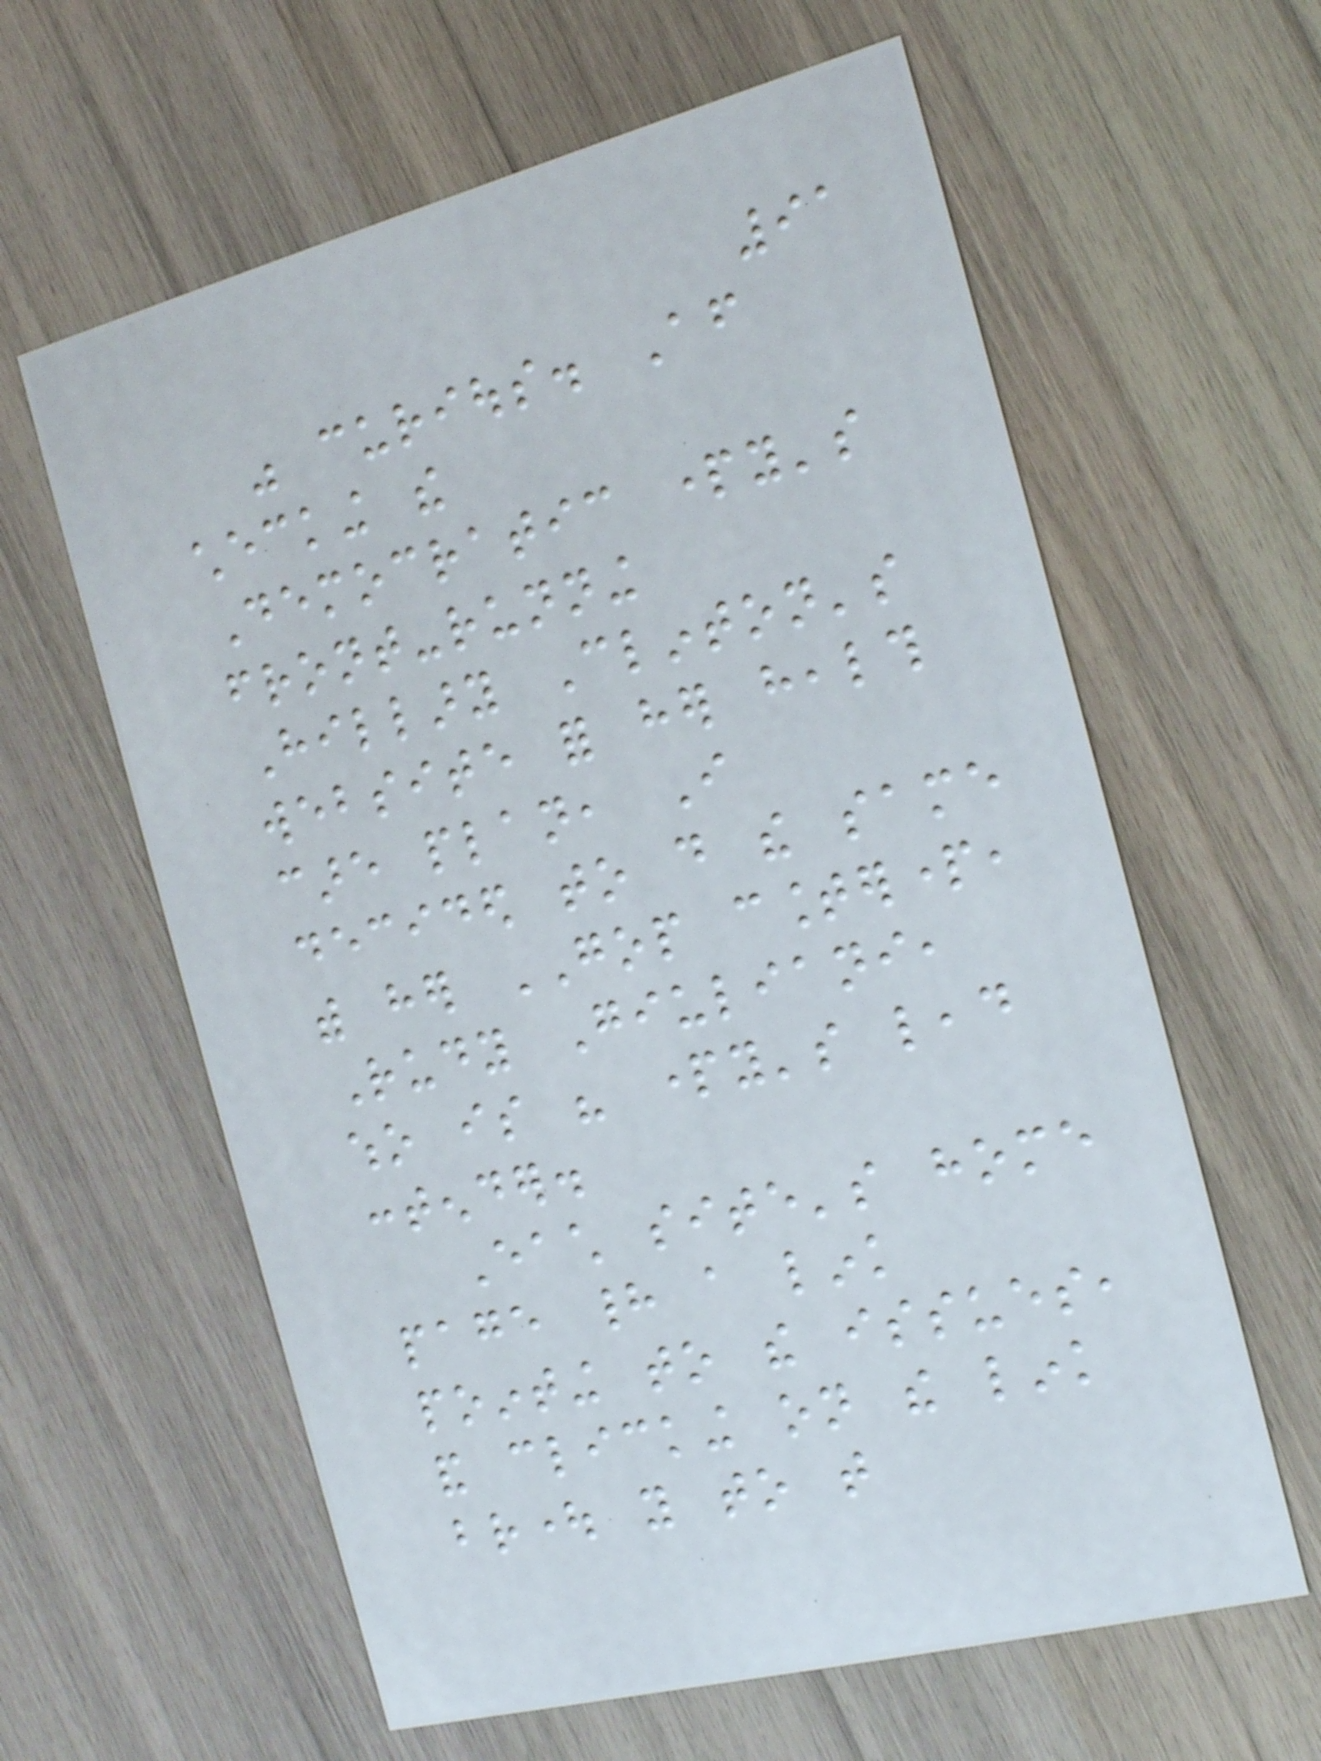91
was curious. After
checking the
Democratic party's
front-running
Hillary Clinton's
website for her health
care plan, I
decided to do the same
with her GOP counterpart,
Rudy Giuliani,
who is his party's lead
contender.
Each site's home
page had a link
pointing to the issues,
and clicking on the link
brought you to that
